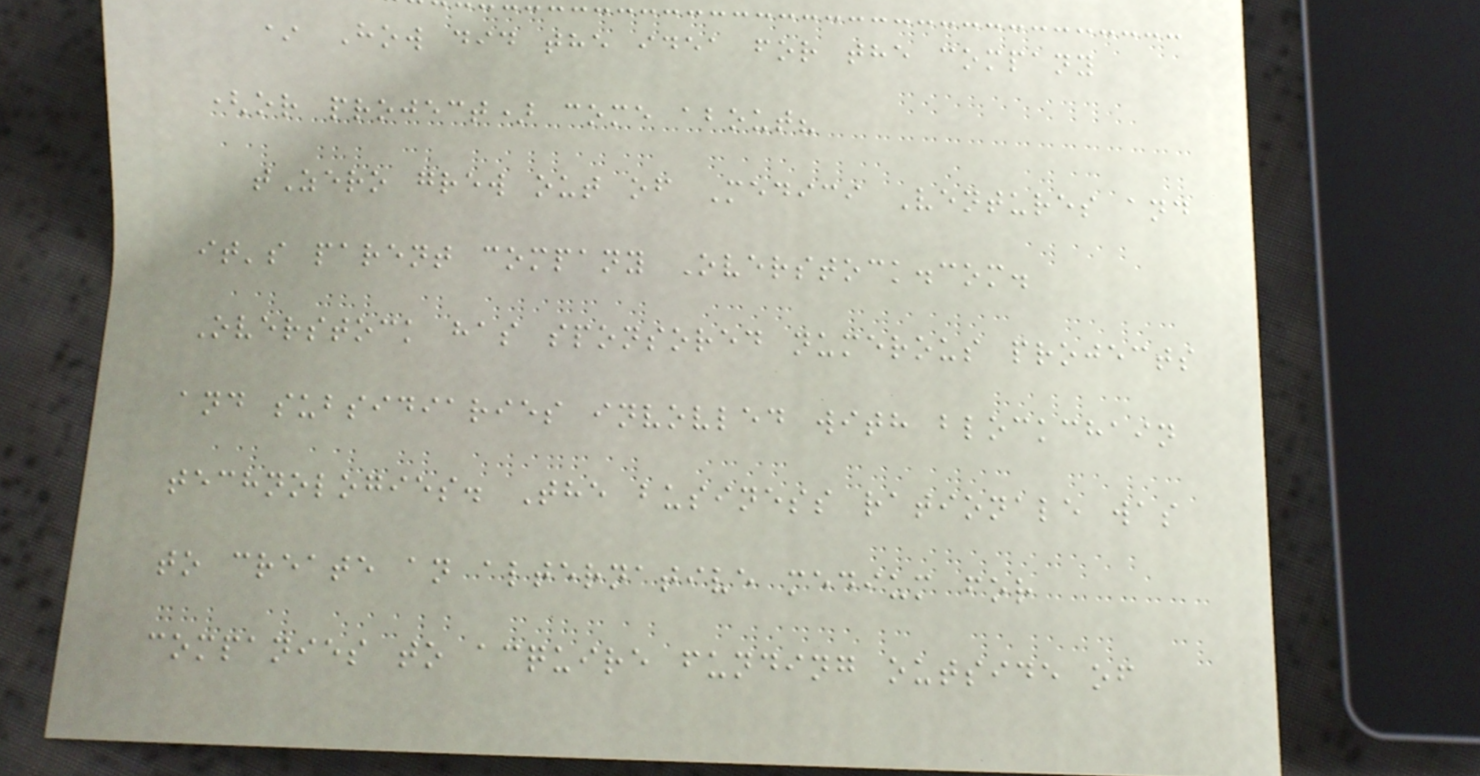* How did the idea for the company
(or project) come about?
tZero grew out of Medici Ventures and
it's parent company Overstock.com.
Overstock has sponsored numerous projects
and subsidiaries invovled with blockchain
technologies. The business rationale was
to create an alternative medium for
companies to acquire funding outside of
